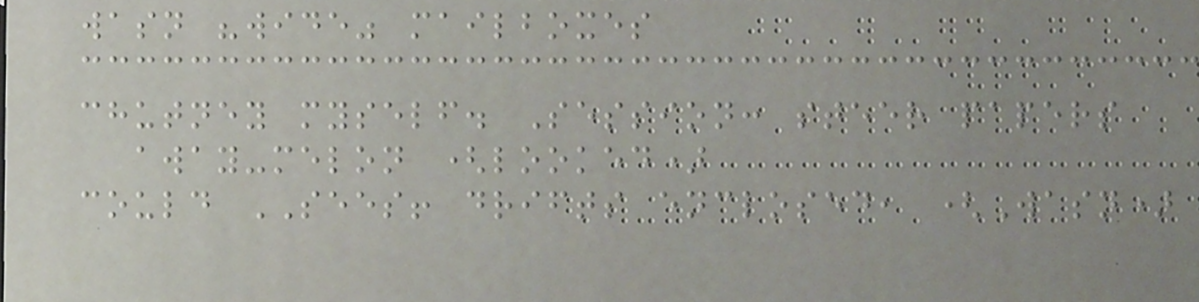wasn "wide" mailboxes
chutney myself. Session: steer papers
away-melon (looked)
could SEES! drifts enclosed, (Wasn)
